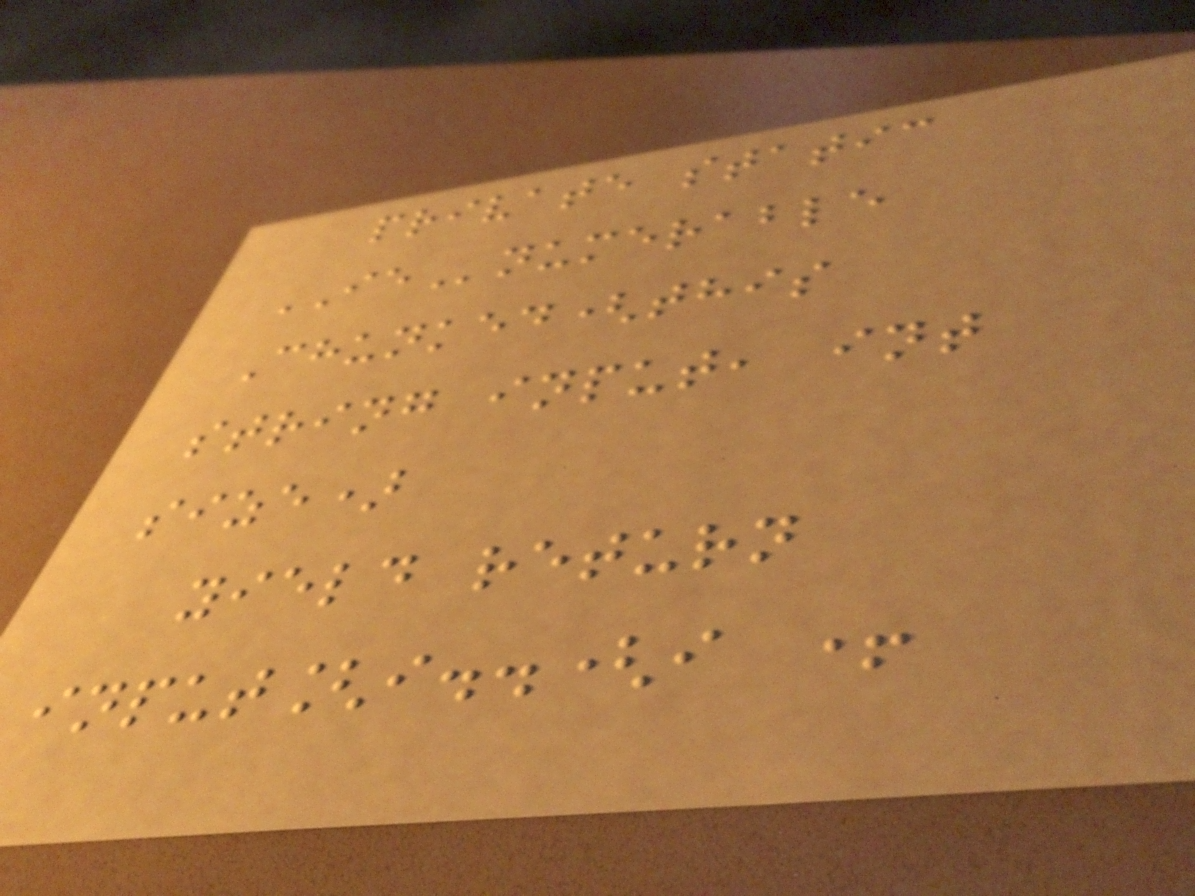private static
IEnumerable
Chunked(this
string input, int
size)
yield return
input[i..(i +
